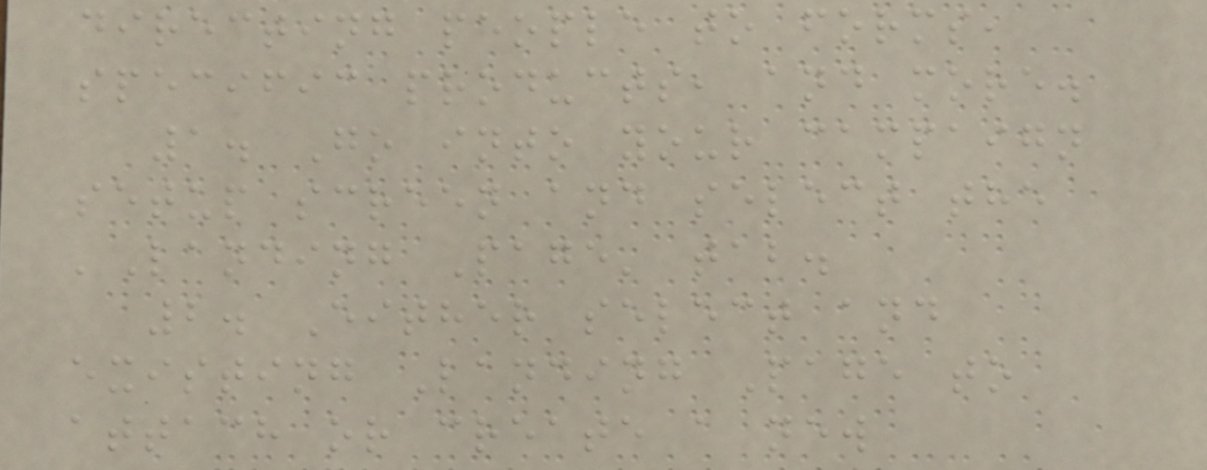directing people to forms,
specific products, and more.
1. Go into your campaign
setup screen and select the
'Landing Page' tab.
2. Either select and
existing Landing Page to
attach or create a new
